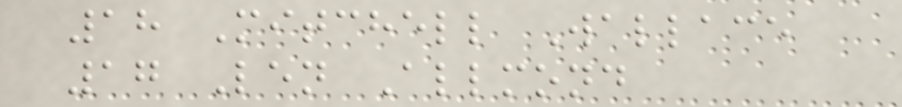18 Mitchell Wallace
17 Len Allmond
